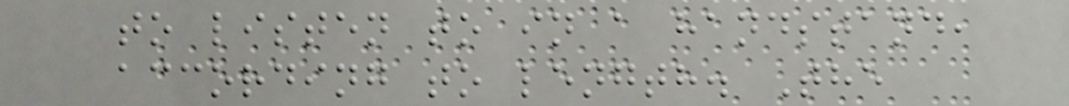to listen to in a handstand,
according to length. The
